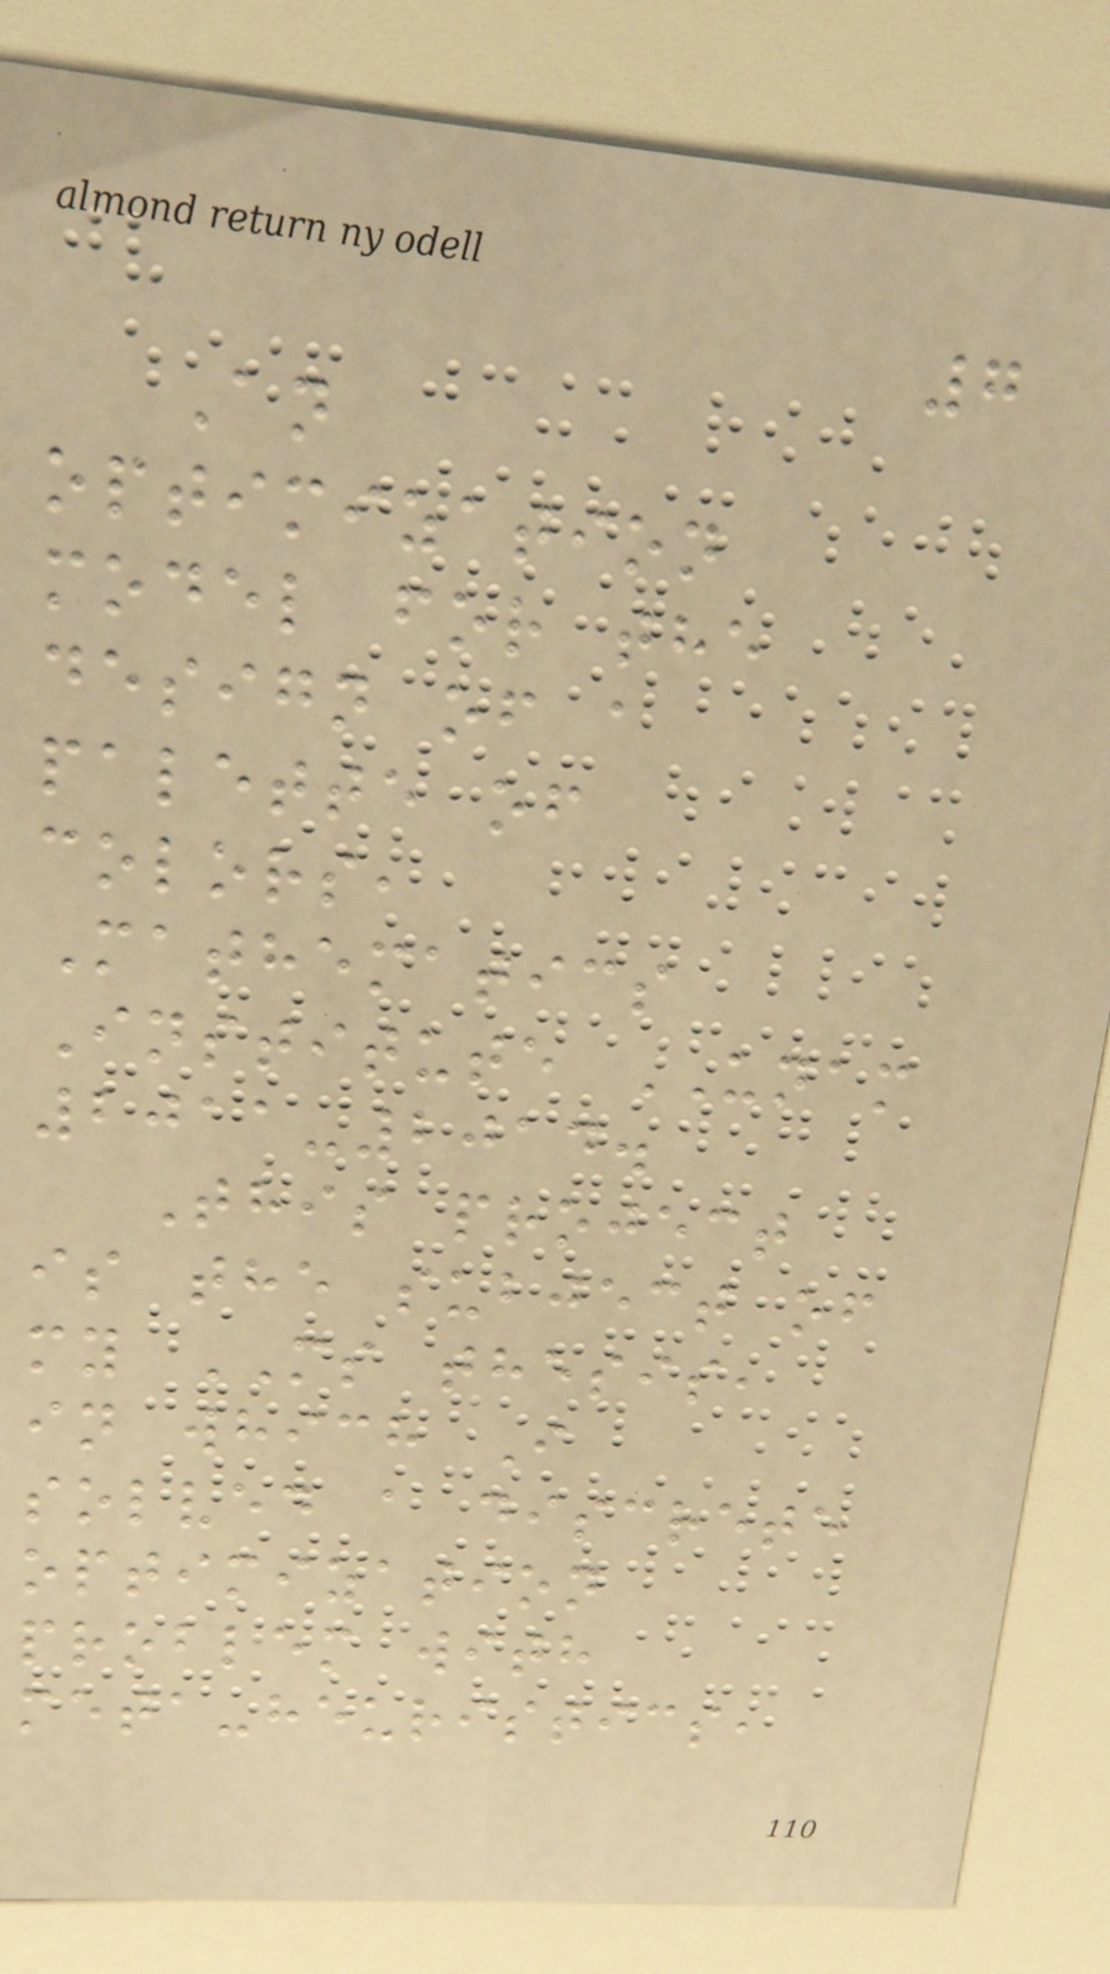7
An
optimization
model for the
design of a
palette of
colors,
Mathematics
Institute UNAM
2011-2014.
This project
is the subject of
my MS thesis,
in which I
solved a discrete
optimization
problem with
meta-heuristics,
